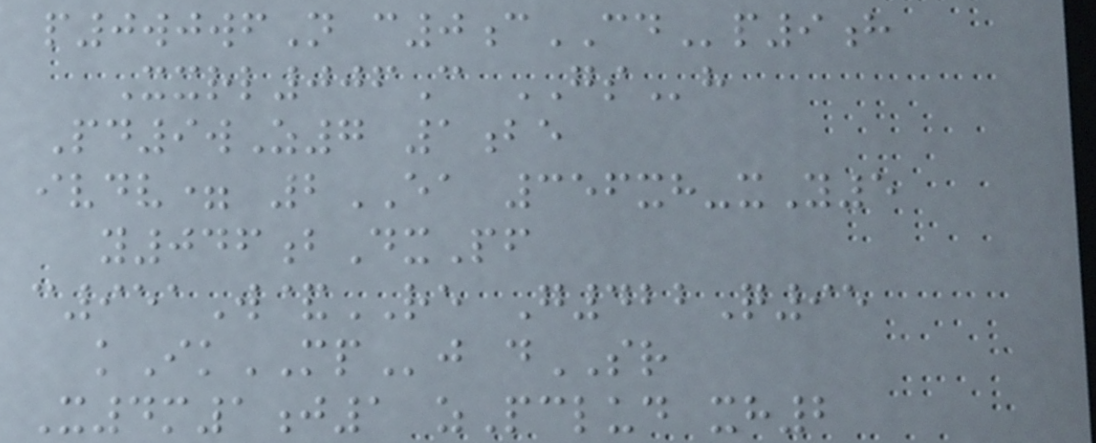p0wjwfN c0cCDp9h
Xxrl006C GSh
Pd9wZ7 1be
ivdv= 2EA 356xh-xY5
y046bDxPf
c951W&RE G422Q95
kIkMPj dSR
X4m1j1 zPclud xh2
